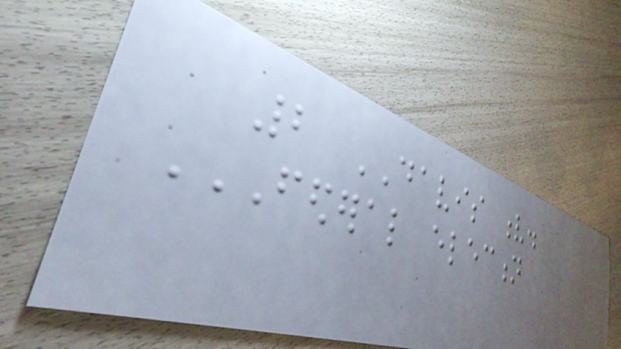2 DAVIS v.
FEDERAL ELECTION
